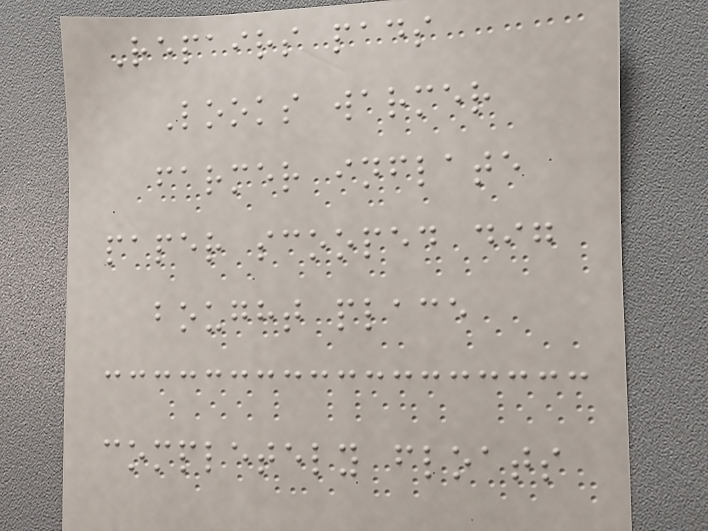Repairs pads
Looks warmer
farmer inflate
paper scooped dig
bought place
completely floats
